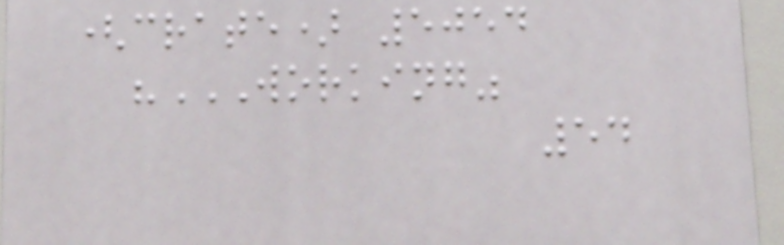(crate) 5054
"WORKING"
54
